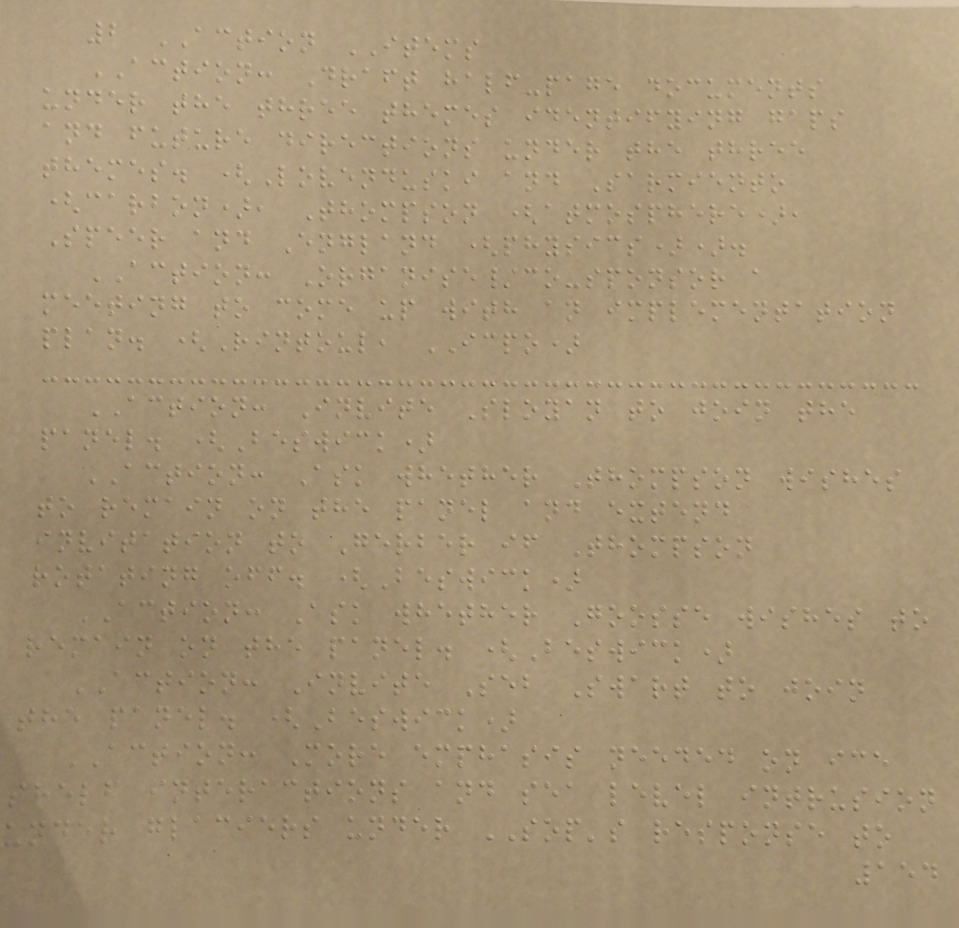2 ACTION ITEMS
ACTION: Draft half-page documents
under the three themes identifying gaps
and future directions under the three
themes. (Lovenduski and Sarmiento
(carbon), Thompson (atmosphere),
Speer and England (physics)).
ACTION: Organise/co-sponsor a
meeting to come up with an implementation
plan. (Rintoul, ICPO)
ACTION: Invite Sloyan to join the
panel. (Beswick)
ACTION: Ask whether Thompson wishes
to remain on the panel and extend
invitation to Gerber if Thompson
rotating off. (Beswick)
ACTION: Ask whether Goosse wishes to
remain on the panel. (Beswick)
ACTION: Invite Seb Swart to join
the panel. (Beswick)
ACTION: More emphasis needed on ice
shelf interactions and sea level intrusion
under glaciers under SOP's response to
154
